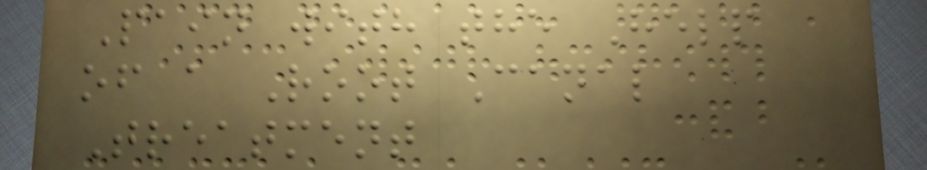Pain with the Help
of a Root Canal
Treatment
